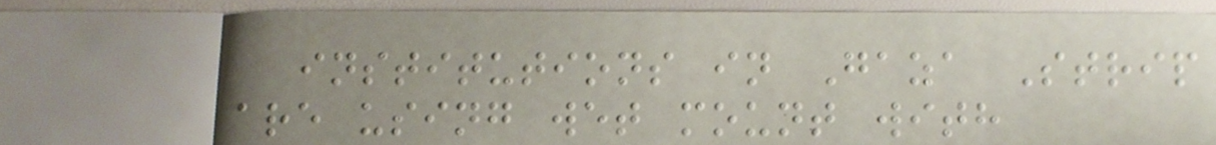institutions in Gaza Strip
are using wet mount with
